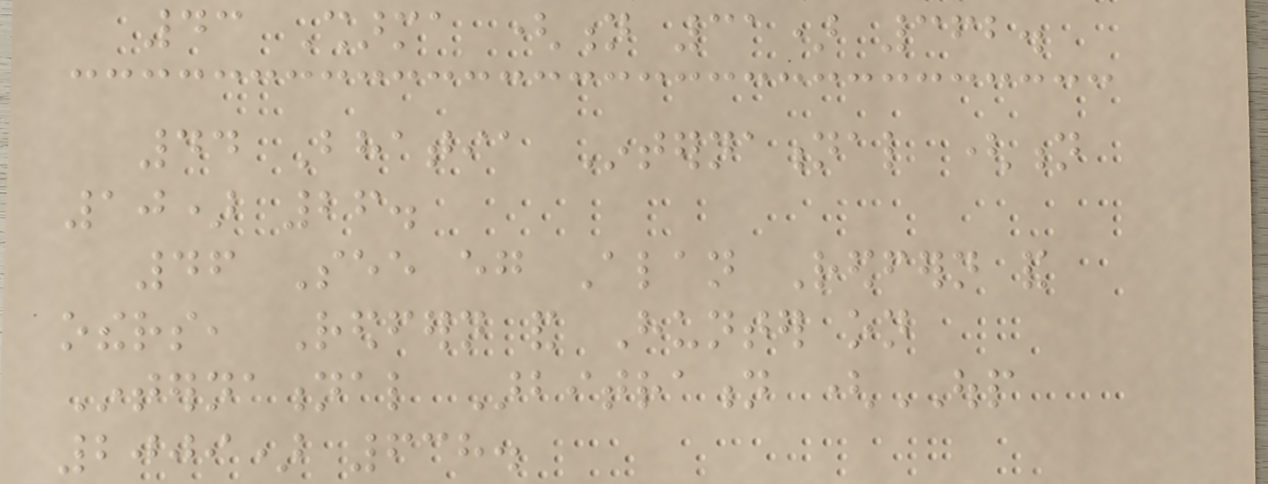43 Sharma (n 31) 362.
44 Bhatia International (n
10) 26.
46 See eg Alan Redfern and
others, Redfern and Hunter on
International Arbitration (OUP
2009) 638.
